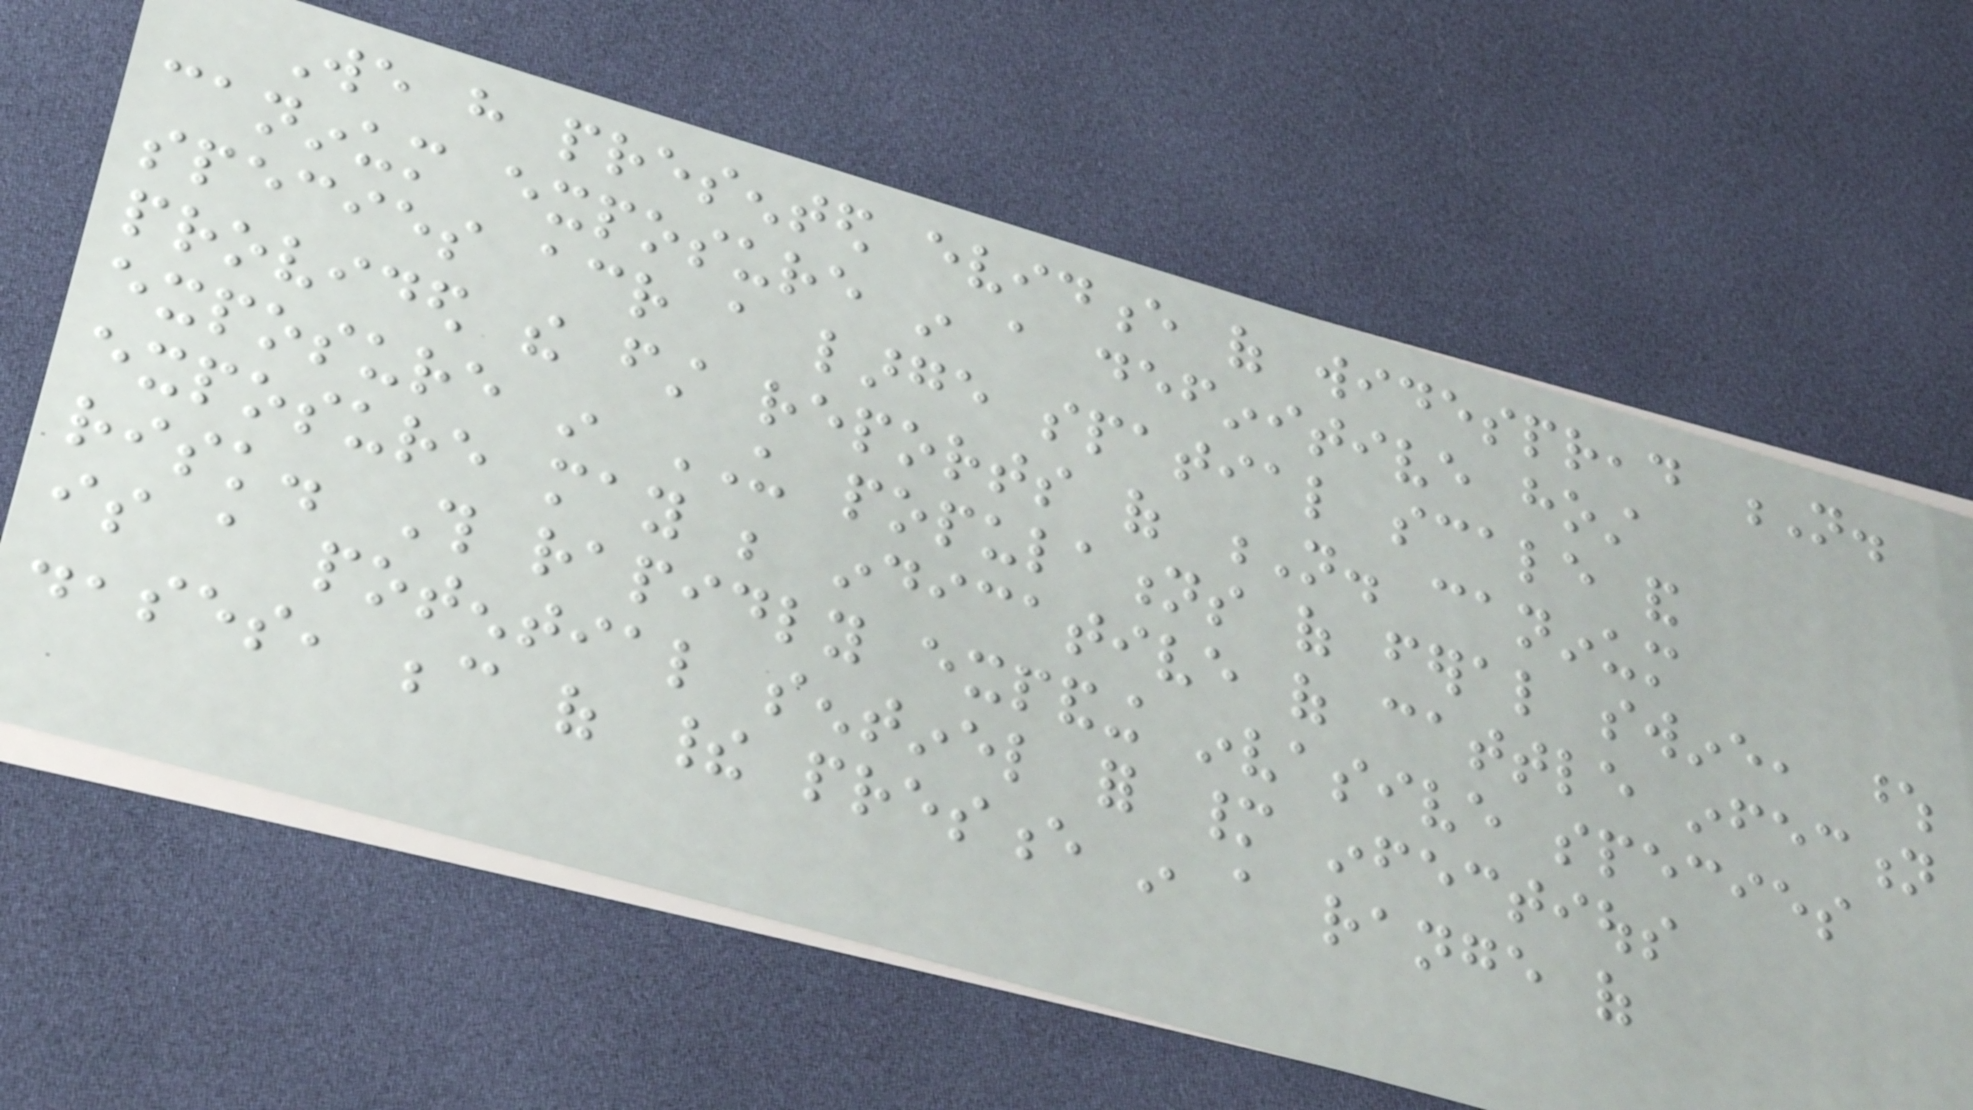We have presented evidence of widespread N.
caninum exposure in a definitive host
species across a large spatial scale and
provided the first reports of N. caninum
exposure in US populations of feral swine, whose
exposure may be indicative of cattle infection
risk. This rapidly expanding invasive species
is a potential sentinel for many infectious
diseases, because of their presence in a range of
